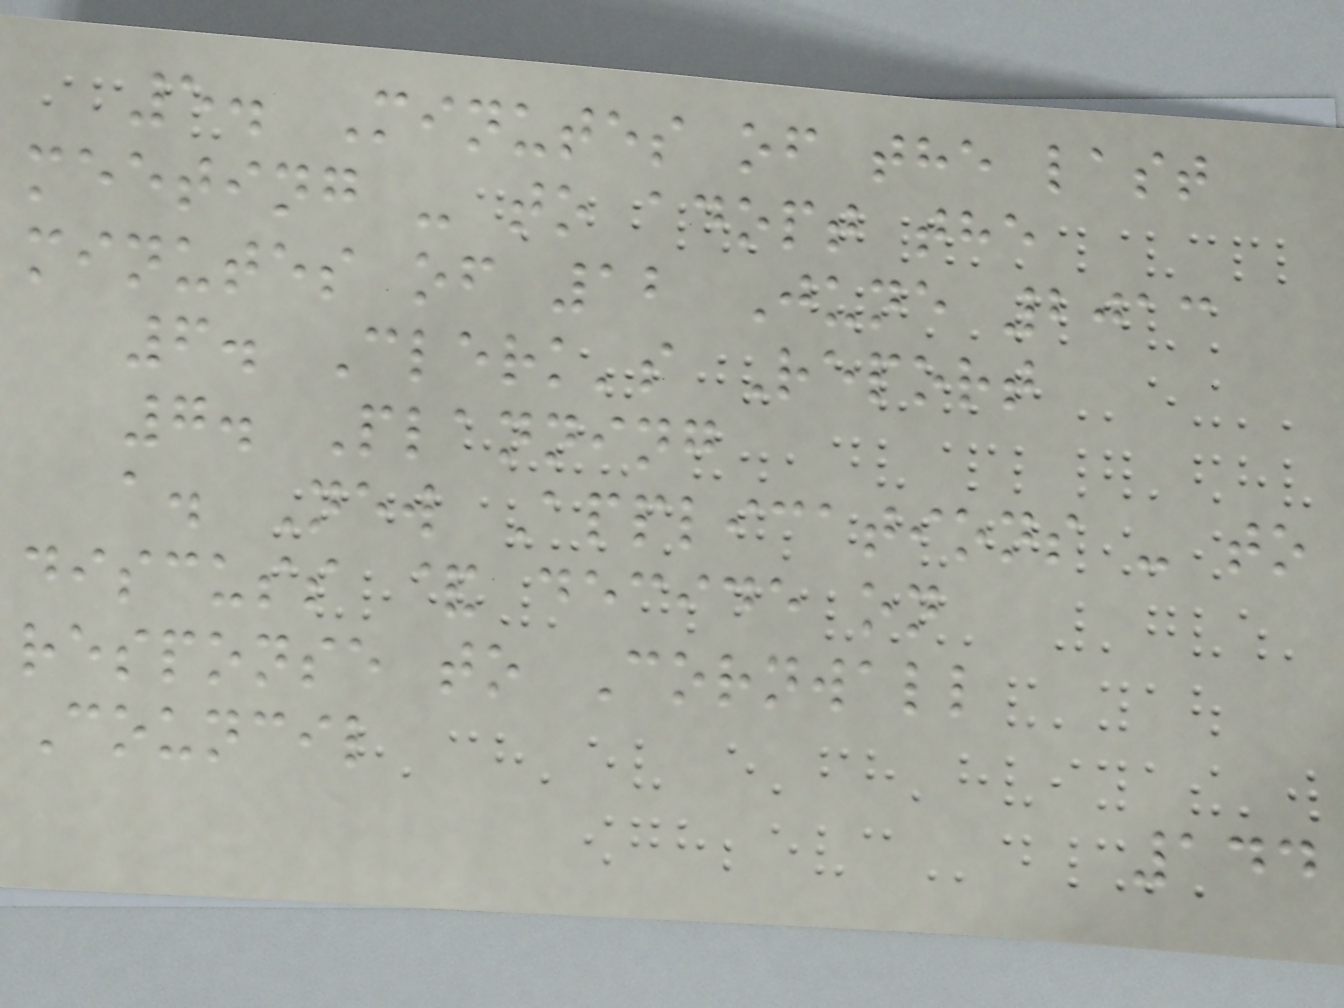5. Minutes of the last
meeting - to adopt the
minutes of 12 June 2013
6. Clerk's Report
7. Planning
a. New Applications - to
discuss & decide on
response to Cornwall
Council
144
